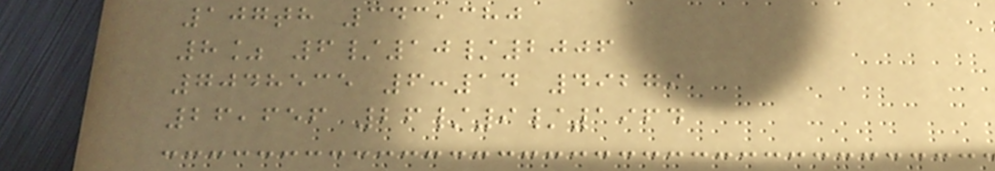107th 343,380
8% 6/10/2006
7048535 6:14 49279
26,656 26/9/1964
